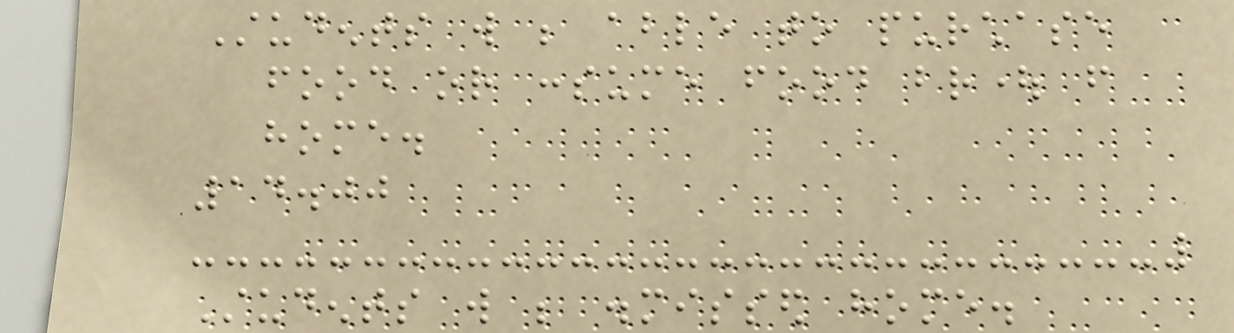Students will be able to purchase
food or consume food brought from
home.
14.00
Students will be dismissed home.
